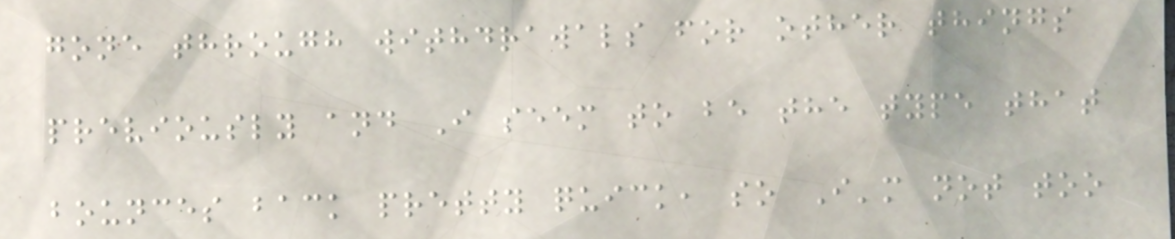gone through withdrawals for other things
previously and I seem to be the type that
bounces back pretty quick, so I'm not too
